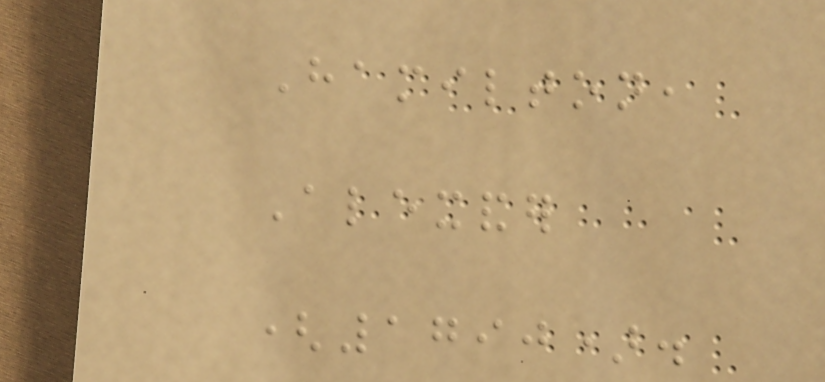Hamilton,
Alexander
(1790).
